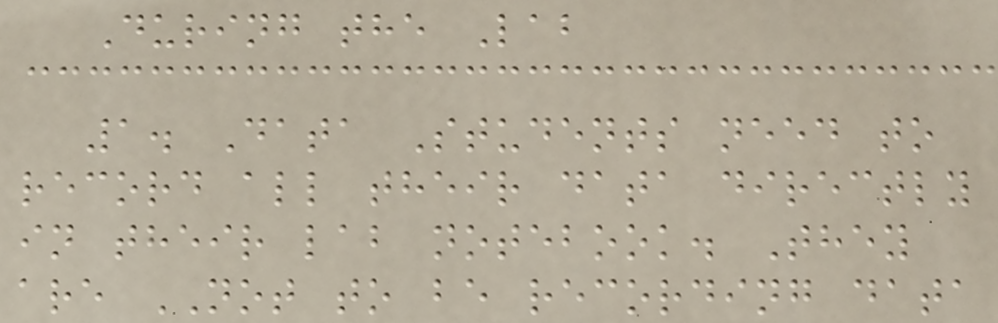During the Lab
1. Data Students need to
record all their data directly
in their lab notebook. They
are NOT to be recording data
